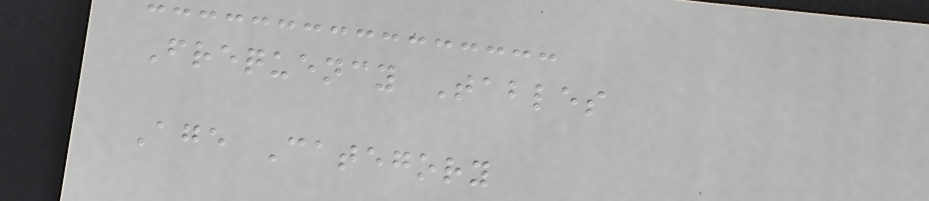Frequency Tables
Age Category
